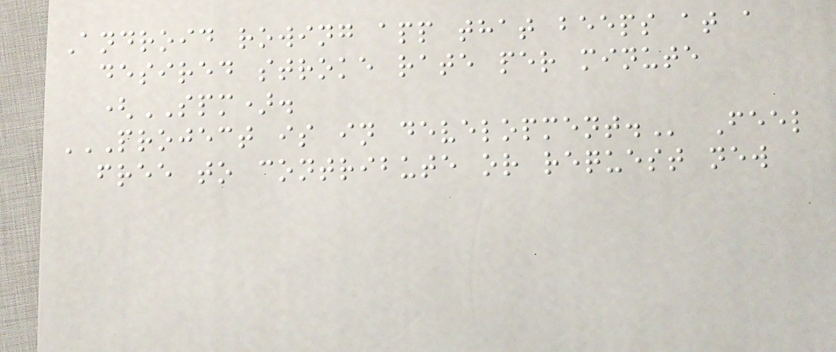Android rowing app that beeps at a
desired stroke rate per minute
(SPM).
PROJECT IS IN DEVELOPMENT. Feel
free to contribute or request new
